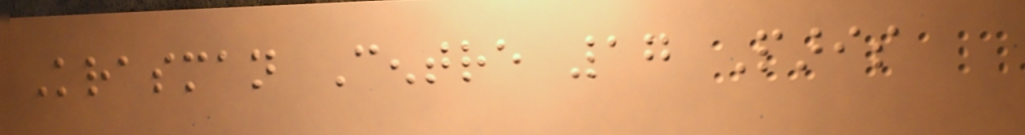Krasman Centre 17 Paris
